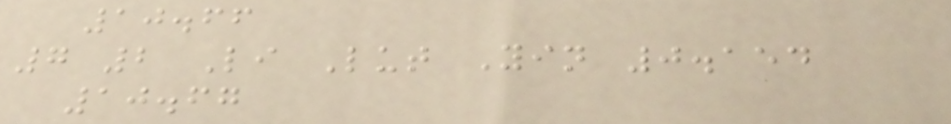10.66
7 2 Li Lut Yin 0.154
10.67
